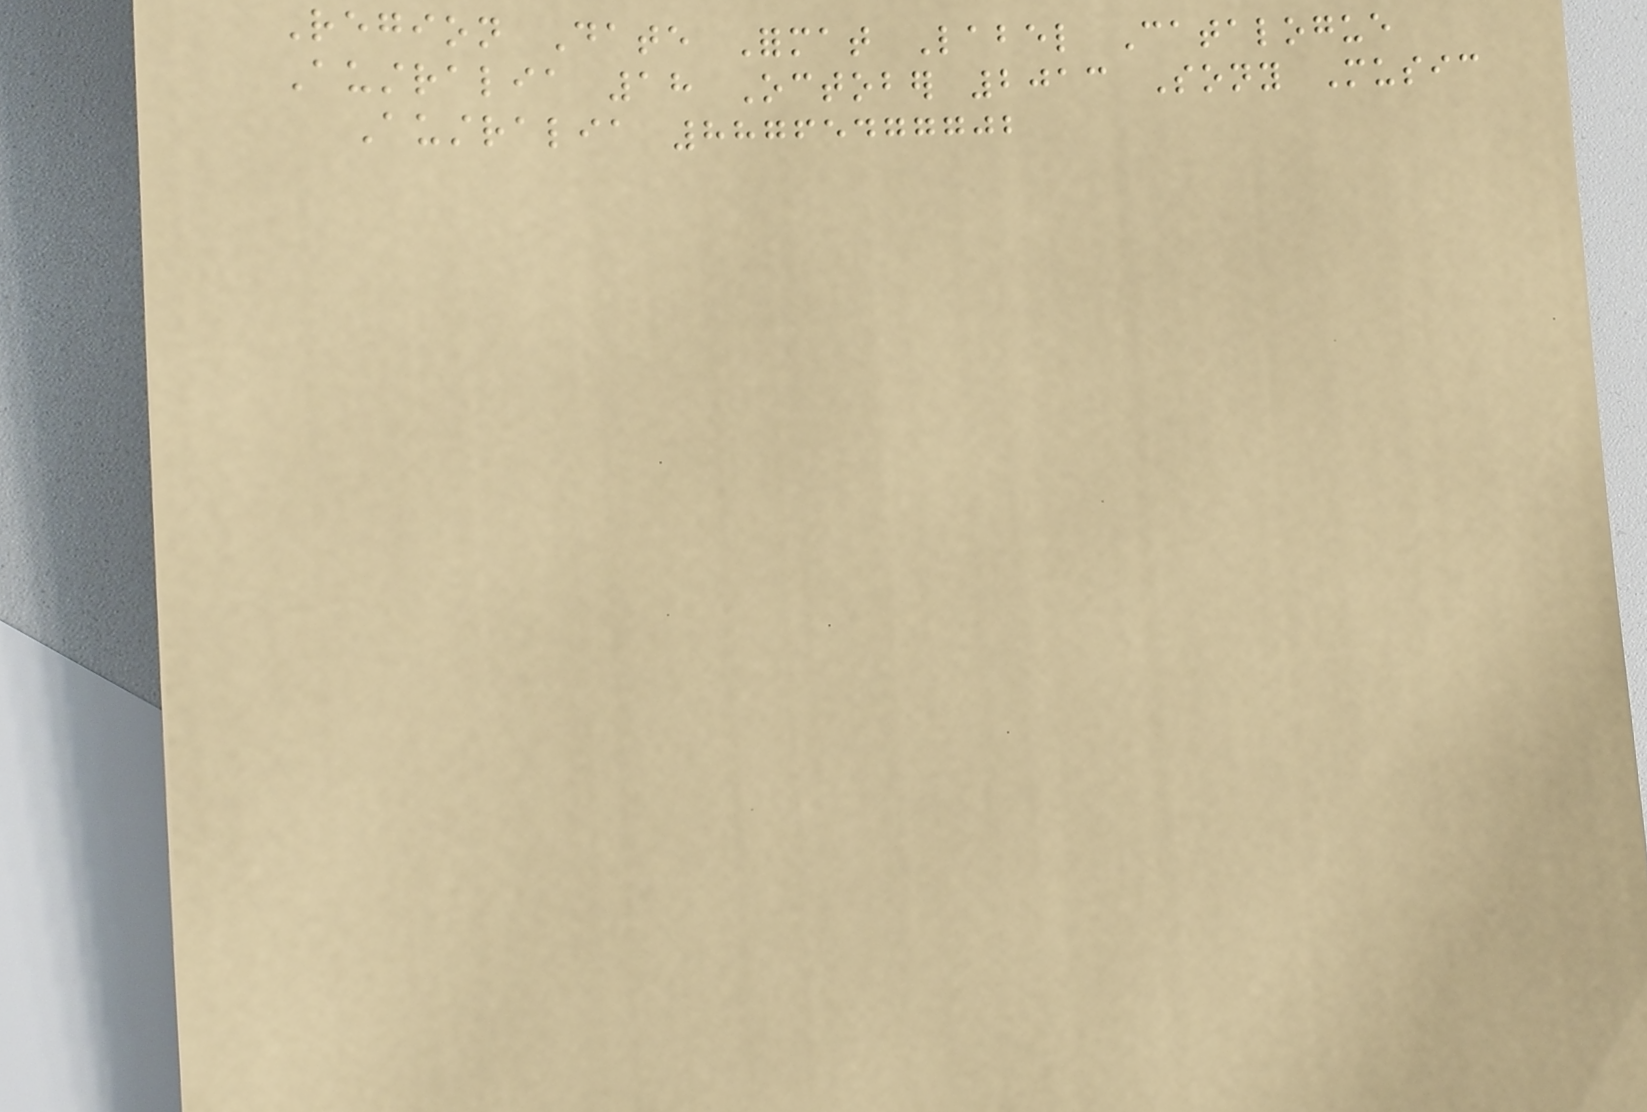Region Date Format Label Catalogue
Australia 18 October 2013 Sony Music
Australia 88765477702
